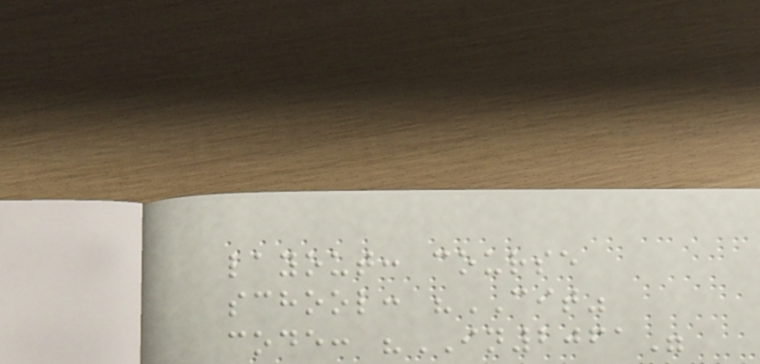layout: course
school: "CIT"
code: "IN2061"
